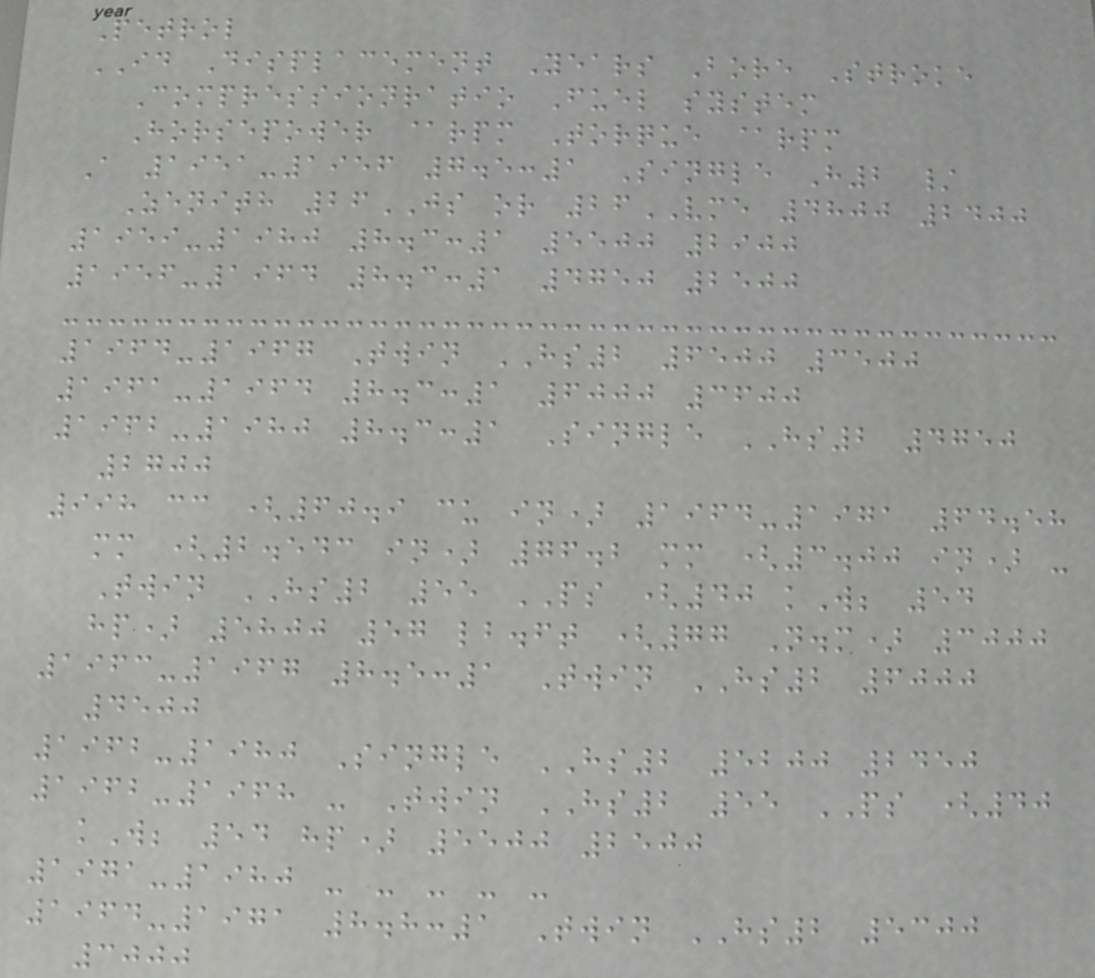Petrol
ID Displacement Years Bore Stroke
Compressionratio Fuel system
Horsepower @rpm Torque @rpm
A 1951-1956 7.5:1 Single H2 /
Zenith 26JS or 26VME 4800 2400
1959-1980 8.3:1 5500 2900
1956-1964 8.3:1 4750 2500
1964-1967 Twin HS2 6500 3500
1961-1964 8.3:1 6000 3600
1962-1980 8.3:1 Single HS2 4750
2700
998 cc (60.9 cu in) 1964-1971 64.58
mm (2.543 in) 76.2 mm (3.00 in) -
Twin HS2 55 PS (40 kW; 54
hp) 5800 57 lb.ft (77 N.m) 3000
1963-1967 8.5:1 Twin HS2 6000
4500
1962-1980 Single HS2 5200 2450
1962-1968 - Twin HS2 55 PS (40
kW; 54 hp) 5500 2500
1971-1980 - - - - -
1964-1971 8.8:1 Twin HS2 5300
3000
